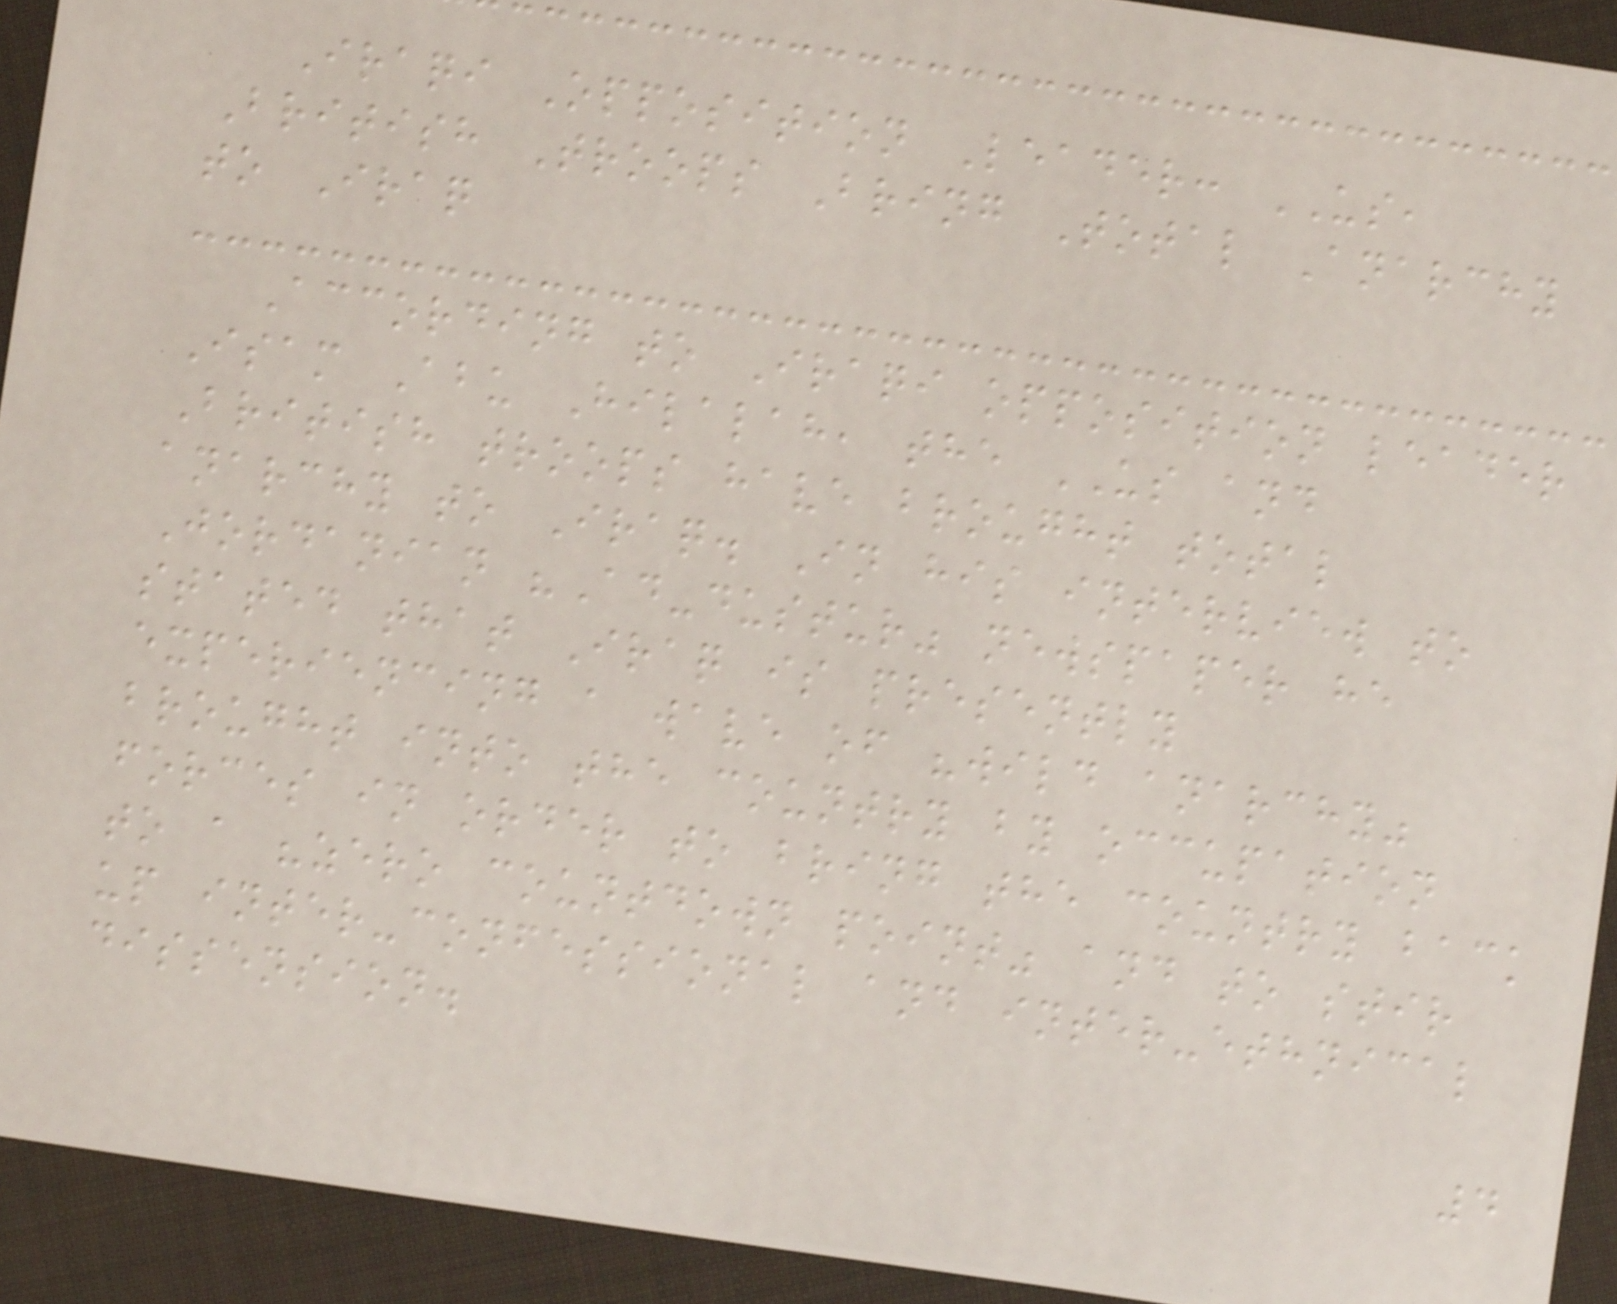Iraqi Opposition Leader: US,
British Troops Bring Total Anarchy
to Iraq
According to Iraqi opposition leader
Isam Abu Hilalah, the US and
British troops have brought total
anarchy to Iraq. In his interview to
Jordanian "Ad-dustur" newspaper he
stated that Iraq is presently
experiencing a wave of "wild anarchy"
brought into the country by occupation
forces in order to bring the country back
to a "zero countdown point" and to stir
up inter-confessional and inter-ethnical
dissension.
4
